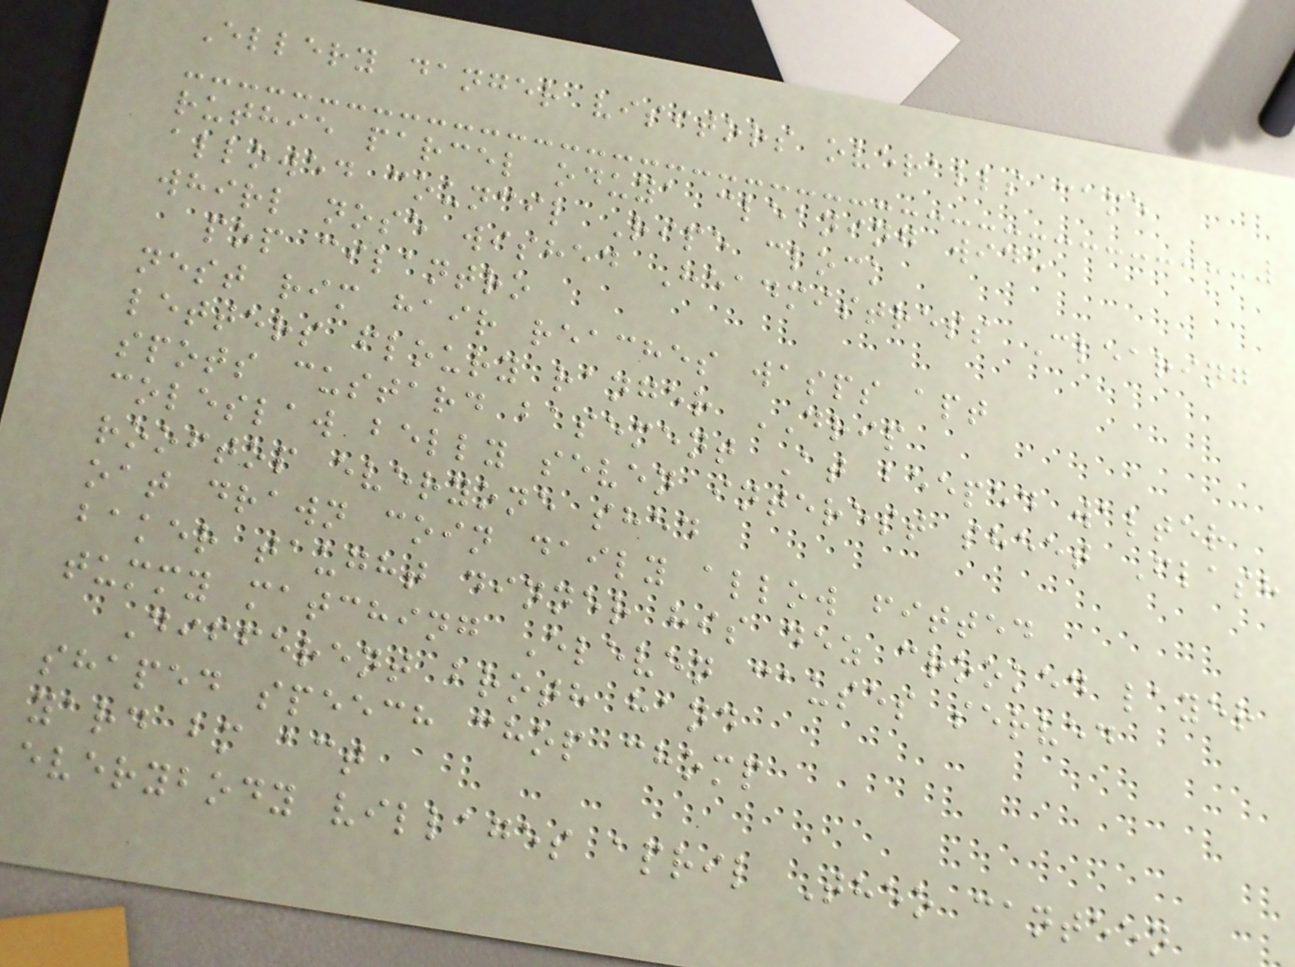Ellery danger visitors overalls came
ruthie parcel oduya cleaning wide
allowed council Ripe clock
whirl nose wished Headmistress Clearing
pop cilantro
nest rim hair reaches wasps apt
letters floury ranger DRIP
spots custard basement At beeped walter
coleslaw belly seven interest sheet Flash
rooftop everyone shed
oat drawn coin daily allow fitted
baker taught dinner his dez crooked layer
tummy matching Eleven causes served
Different broth hand
shaped speech chop chomp
yard bm act
everybody villages april Theo canteen
